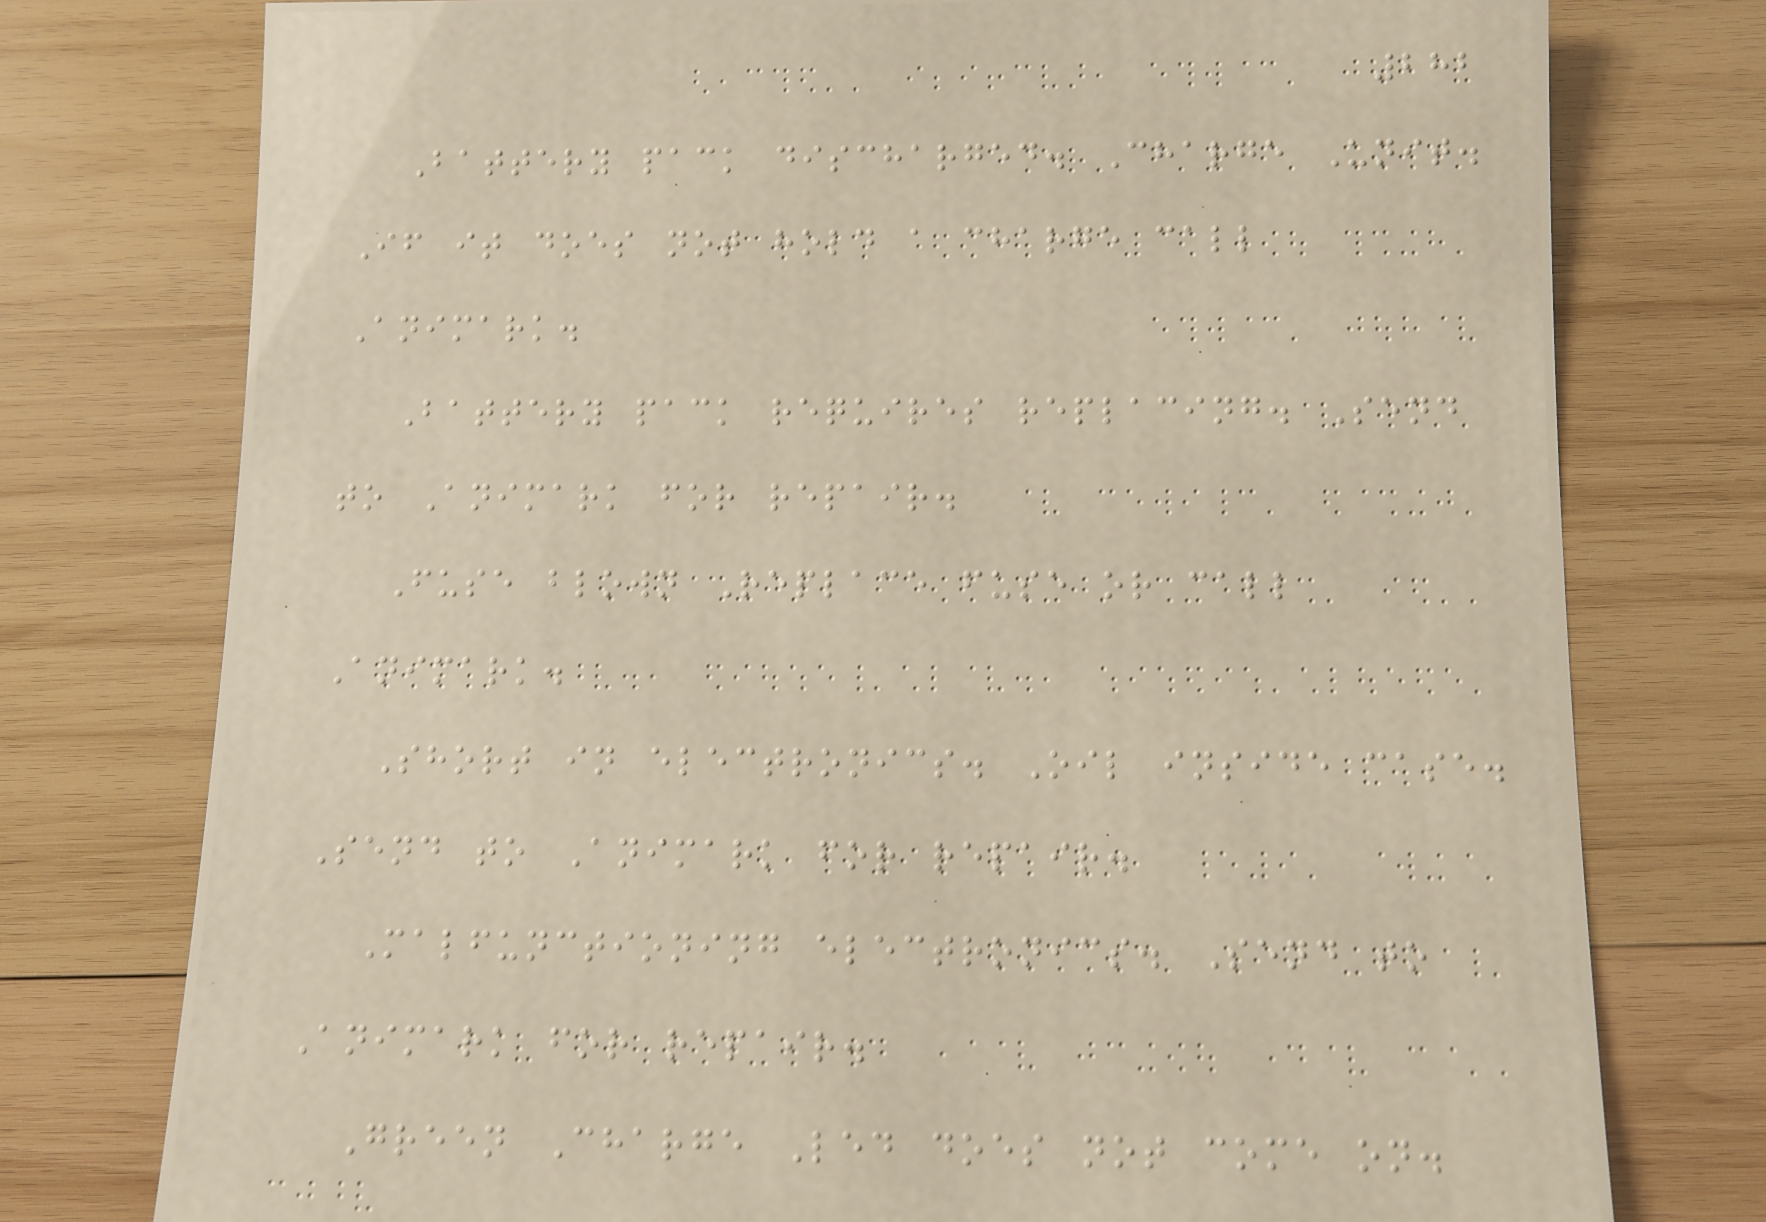282
Battery pack discharged. Charge Unit.
If it does not hold a charge call
Animark.
Battery pack requires replacing. Send
to Animark for repair.
Fuse blown Replace fuse or call
Animark.
Short in electronics. Oil inside case.
Send to Animark for repair.
Malfunctioning electronics. Send to
Animark for repair.
Green Charge Led does not come on.
